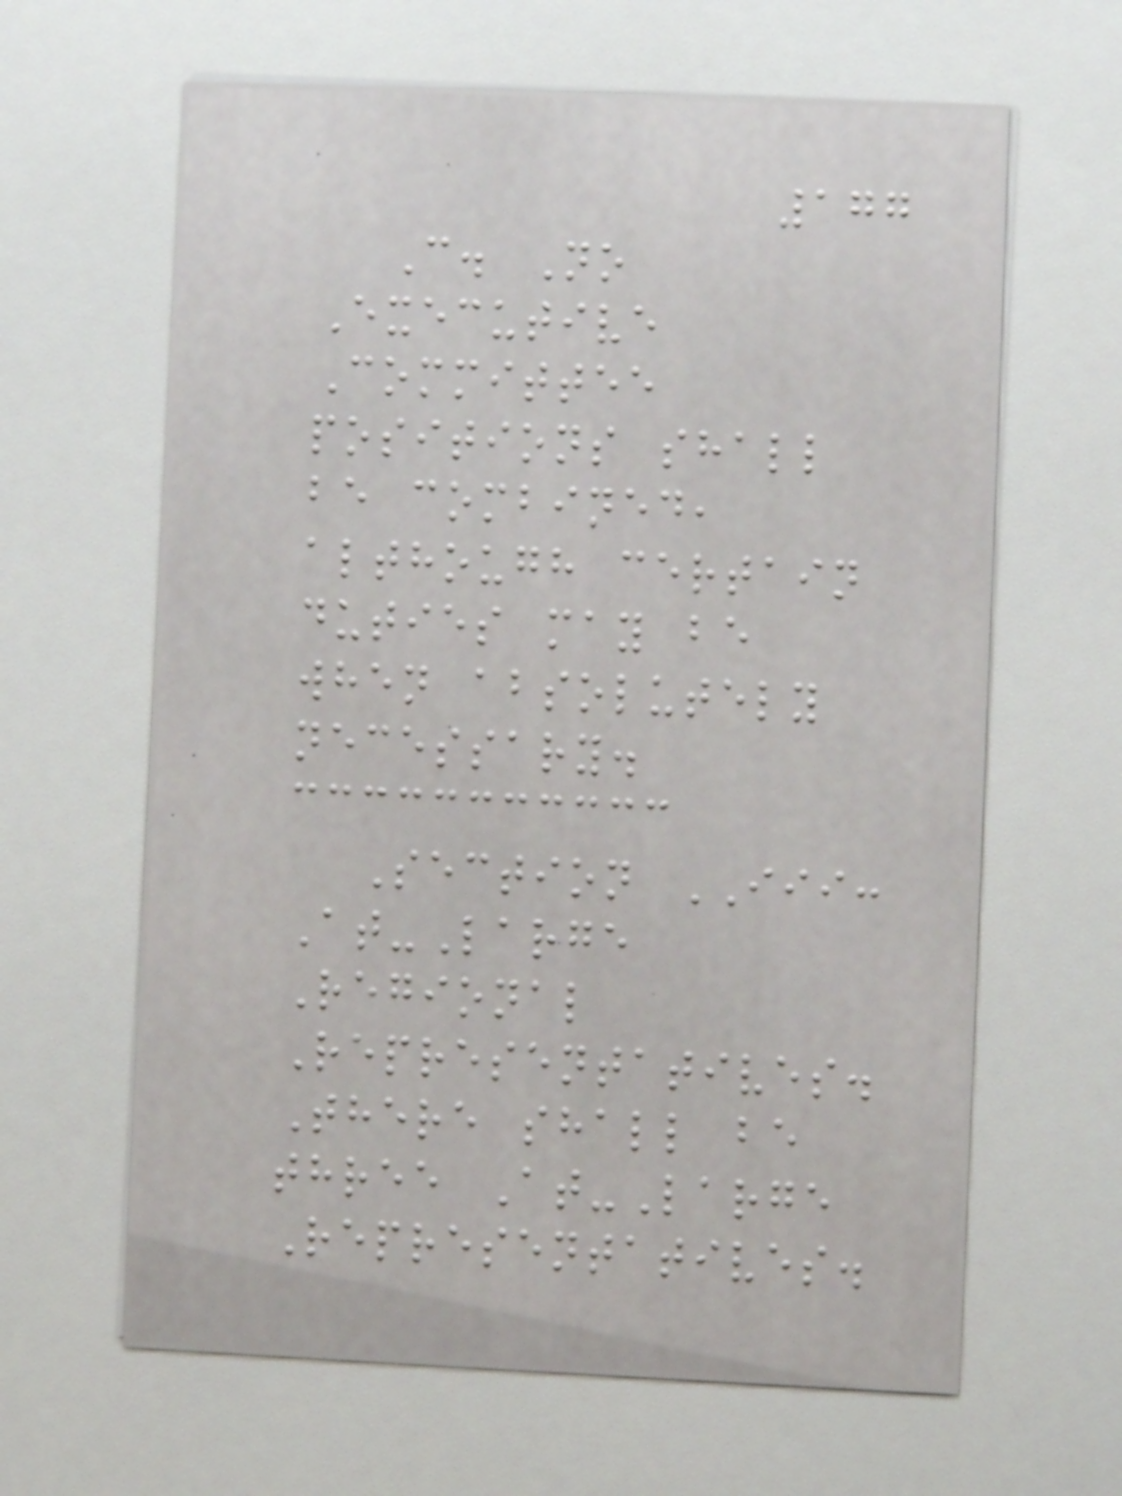177
C. No
Executive
Committee
positions shall
be combined,
although certain
duties may be
when absolutely
necessary.
Section III:
At-Large
Regional
Representatives.
There shall be
three At-Large
Representatives.
